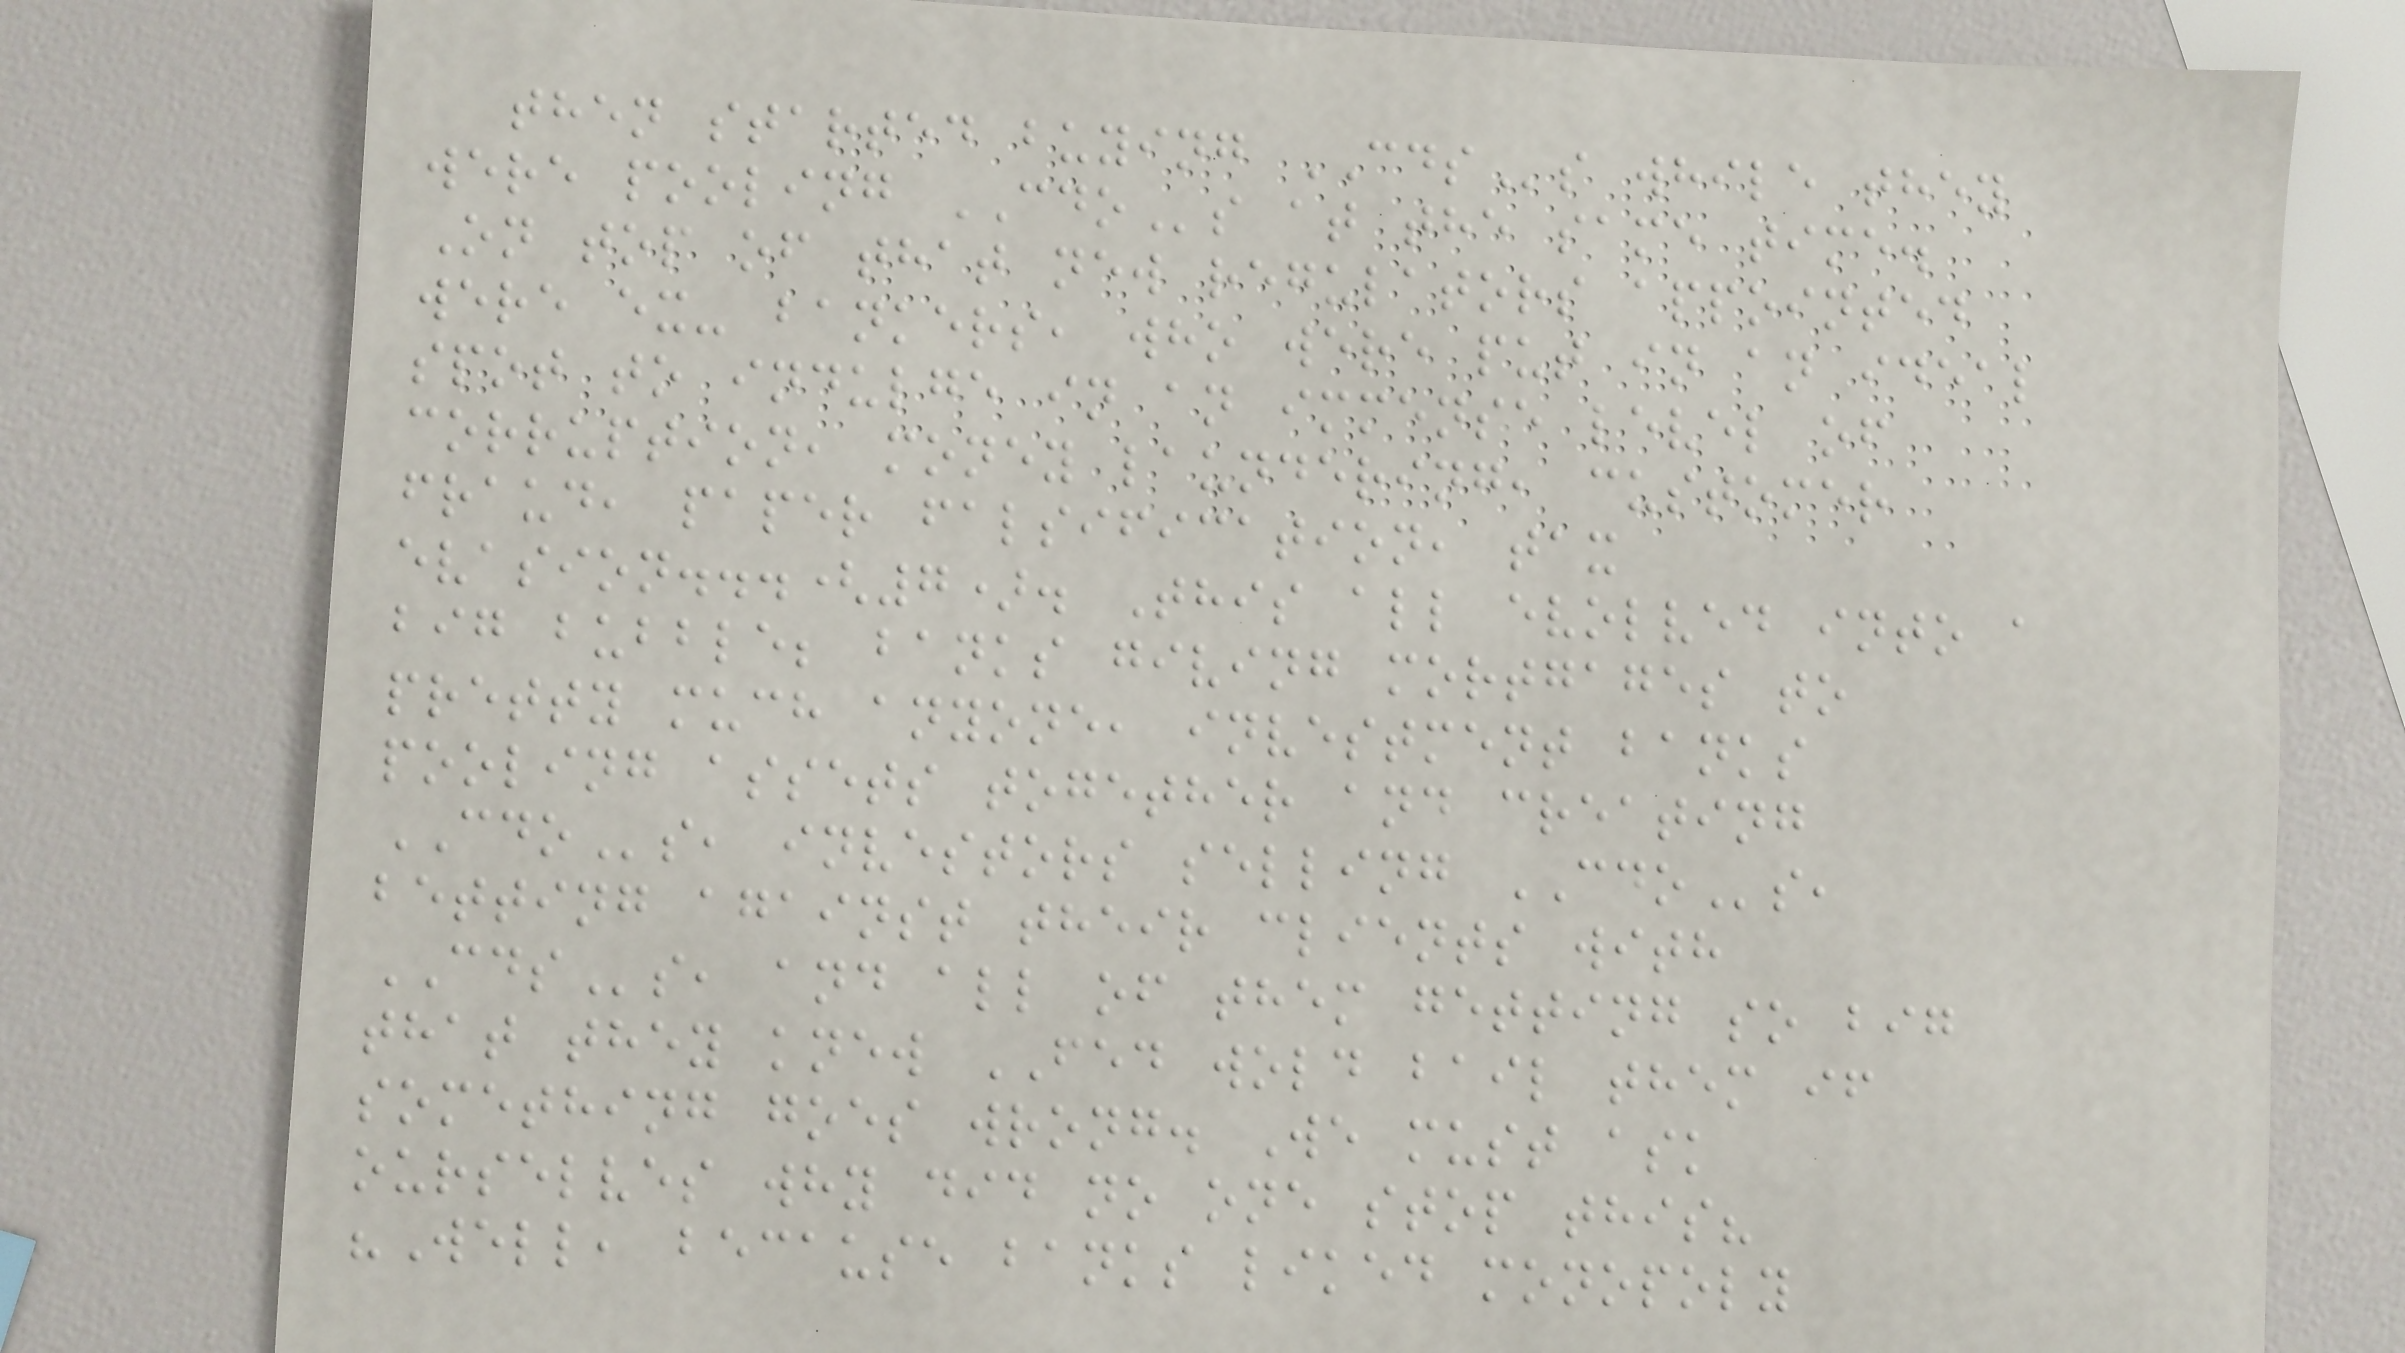then started buying CDSs while they
were pooling CDOs at the same time.
On top of that new regulators appointed
were ex- bankers, who were put in an ideal
spot to indulge in an immense level of
corruption, money laundering, customer
fraud, paper falsification, tax
evasion...(7). This all evolved into a
big bubble; banks giving mortgages to
pretty much anyone, investment banks
pooling assets together and creating
CDOs, investors selling CDOs,
betting against their clients with
CDSs, and all of them getting so big
that they knew FED wold bail them if
something goes wrong. We must ask
ourselves why did no one stop this?
"Well, because banks liked monopoly
